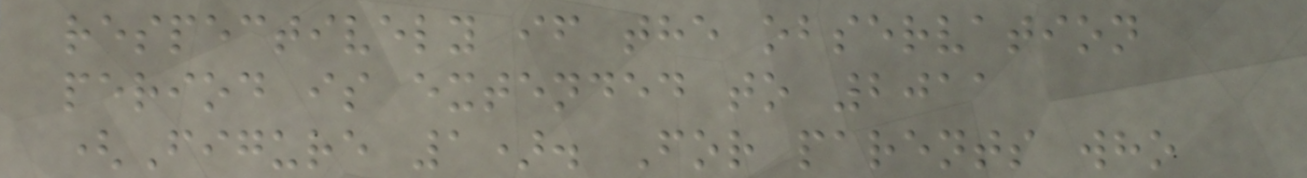respectively if the observation
period is extended to 2011
(Figure 1). For parents who
